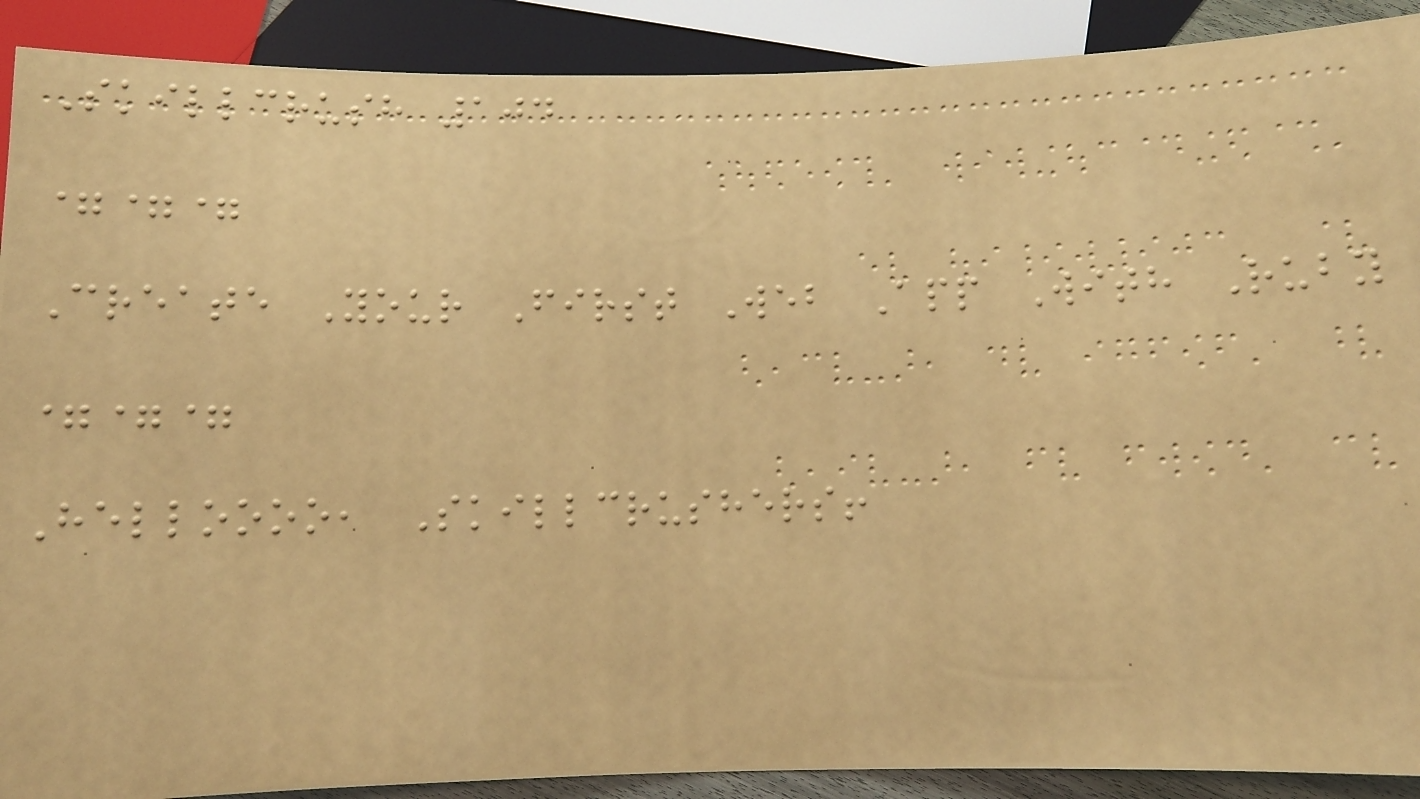Skillcrush 104
===
Create Your First Web App With Ruby
===
Helloooo, Skillcrushers!
